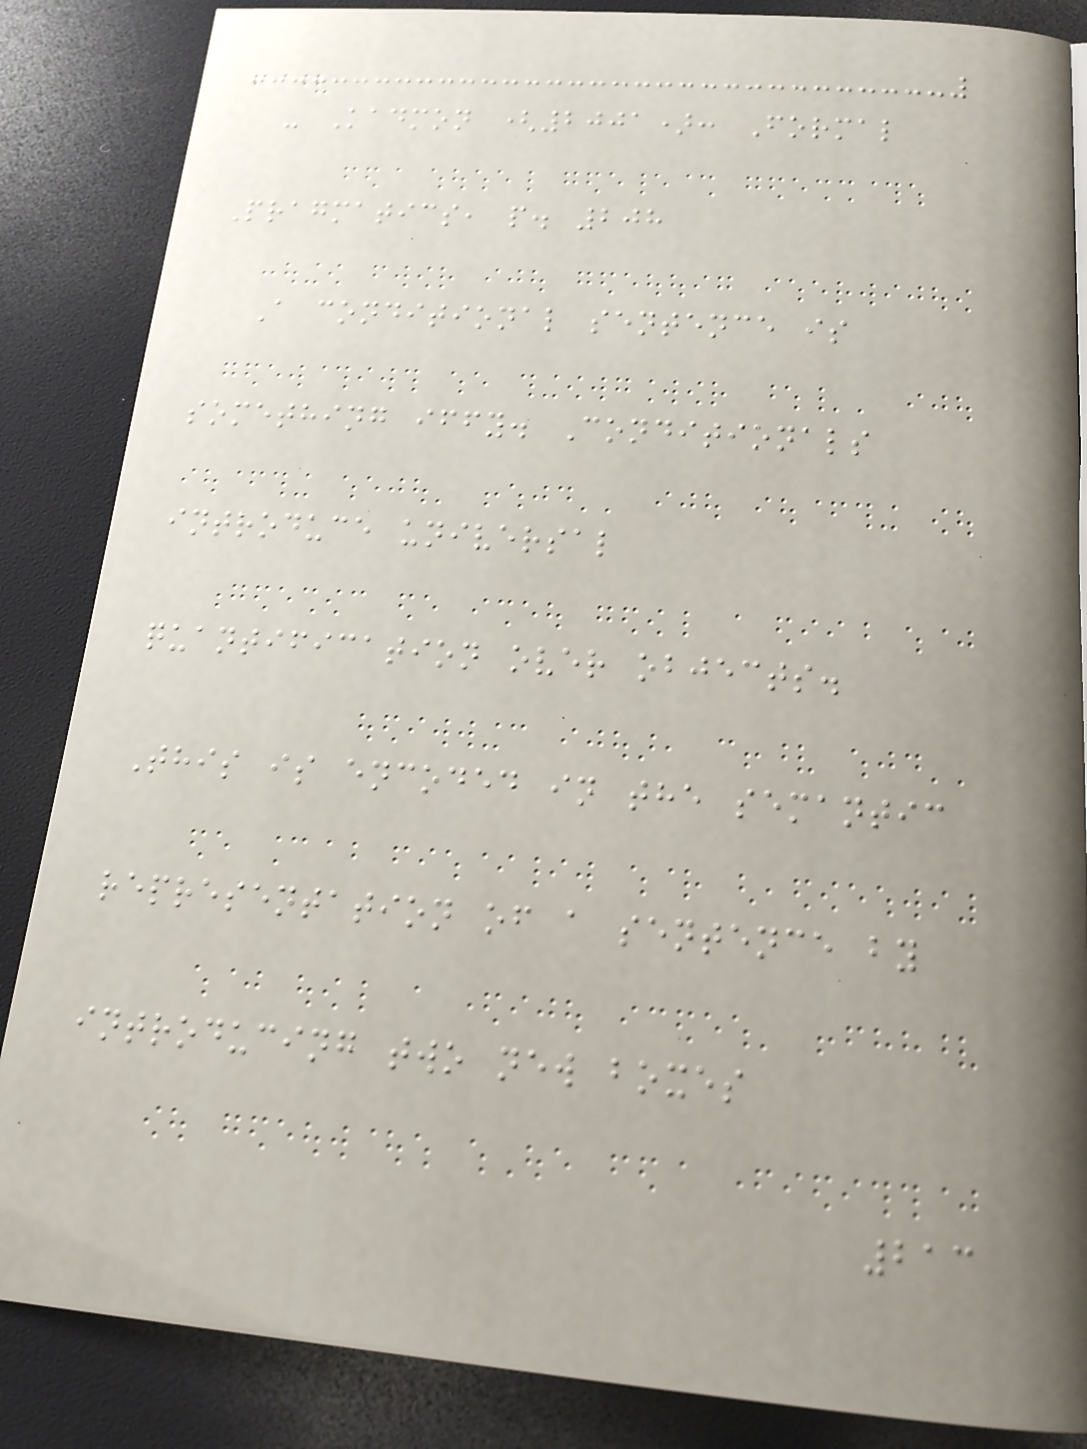- Kadmon (2001): Formal
Pragmatics, p. 208
A conditional sentence is
something iffy. Conditionals
introduce universal
quantification over objects.
This is encoded in the semantic
representation of a sentence by
introducing two new boxes
213
